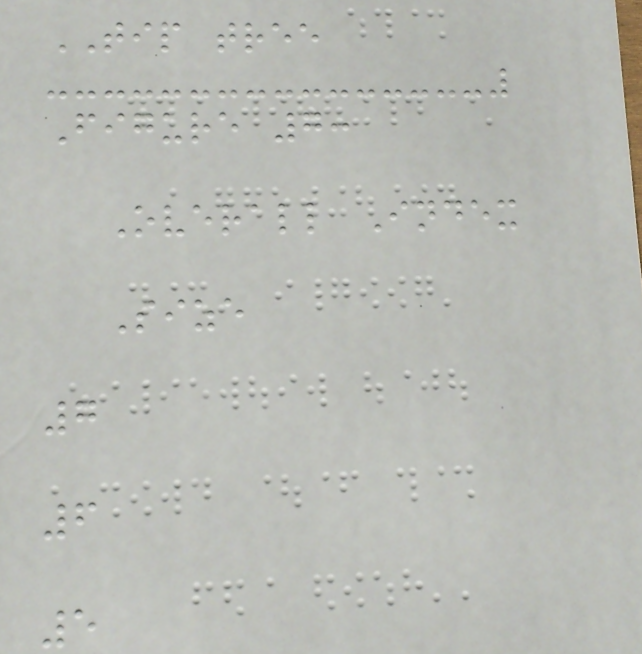TIP tree
Figure 7:
Overall Index
Size
7
6
5
